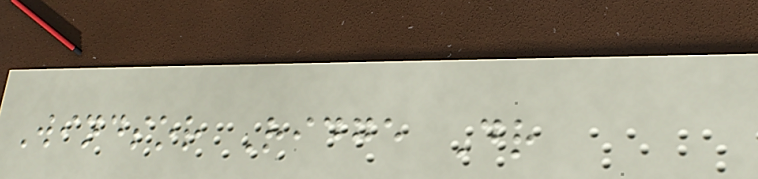Windsor Ridge Dr
